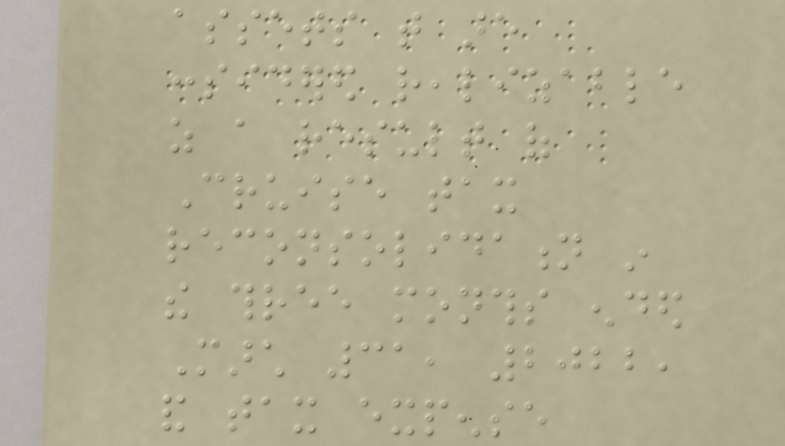assets that are
considered realizable
as a result of
Cruise tax
reconsolidation in
the three months ended
March 31, 2022,
and tax expense
